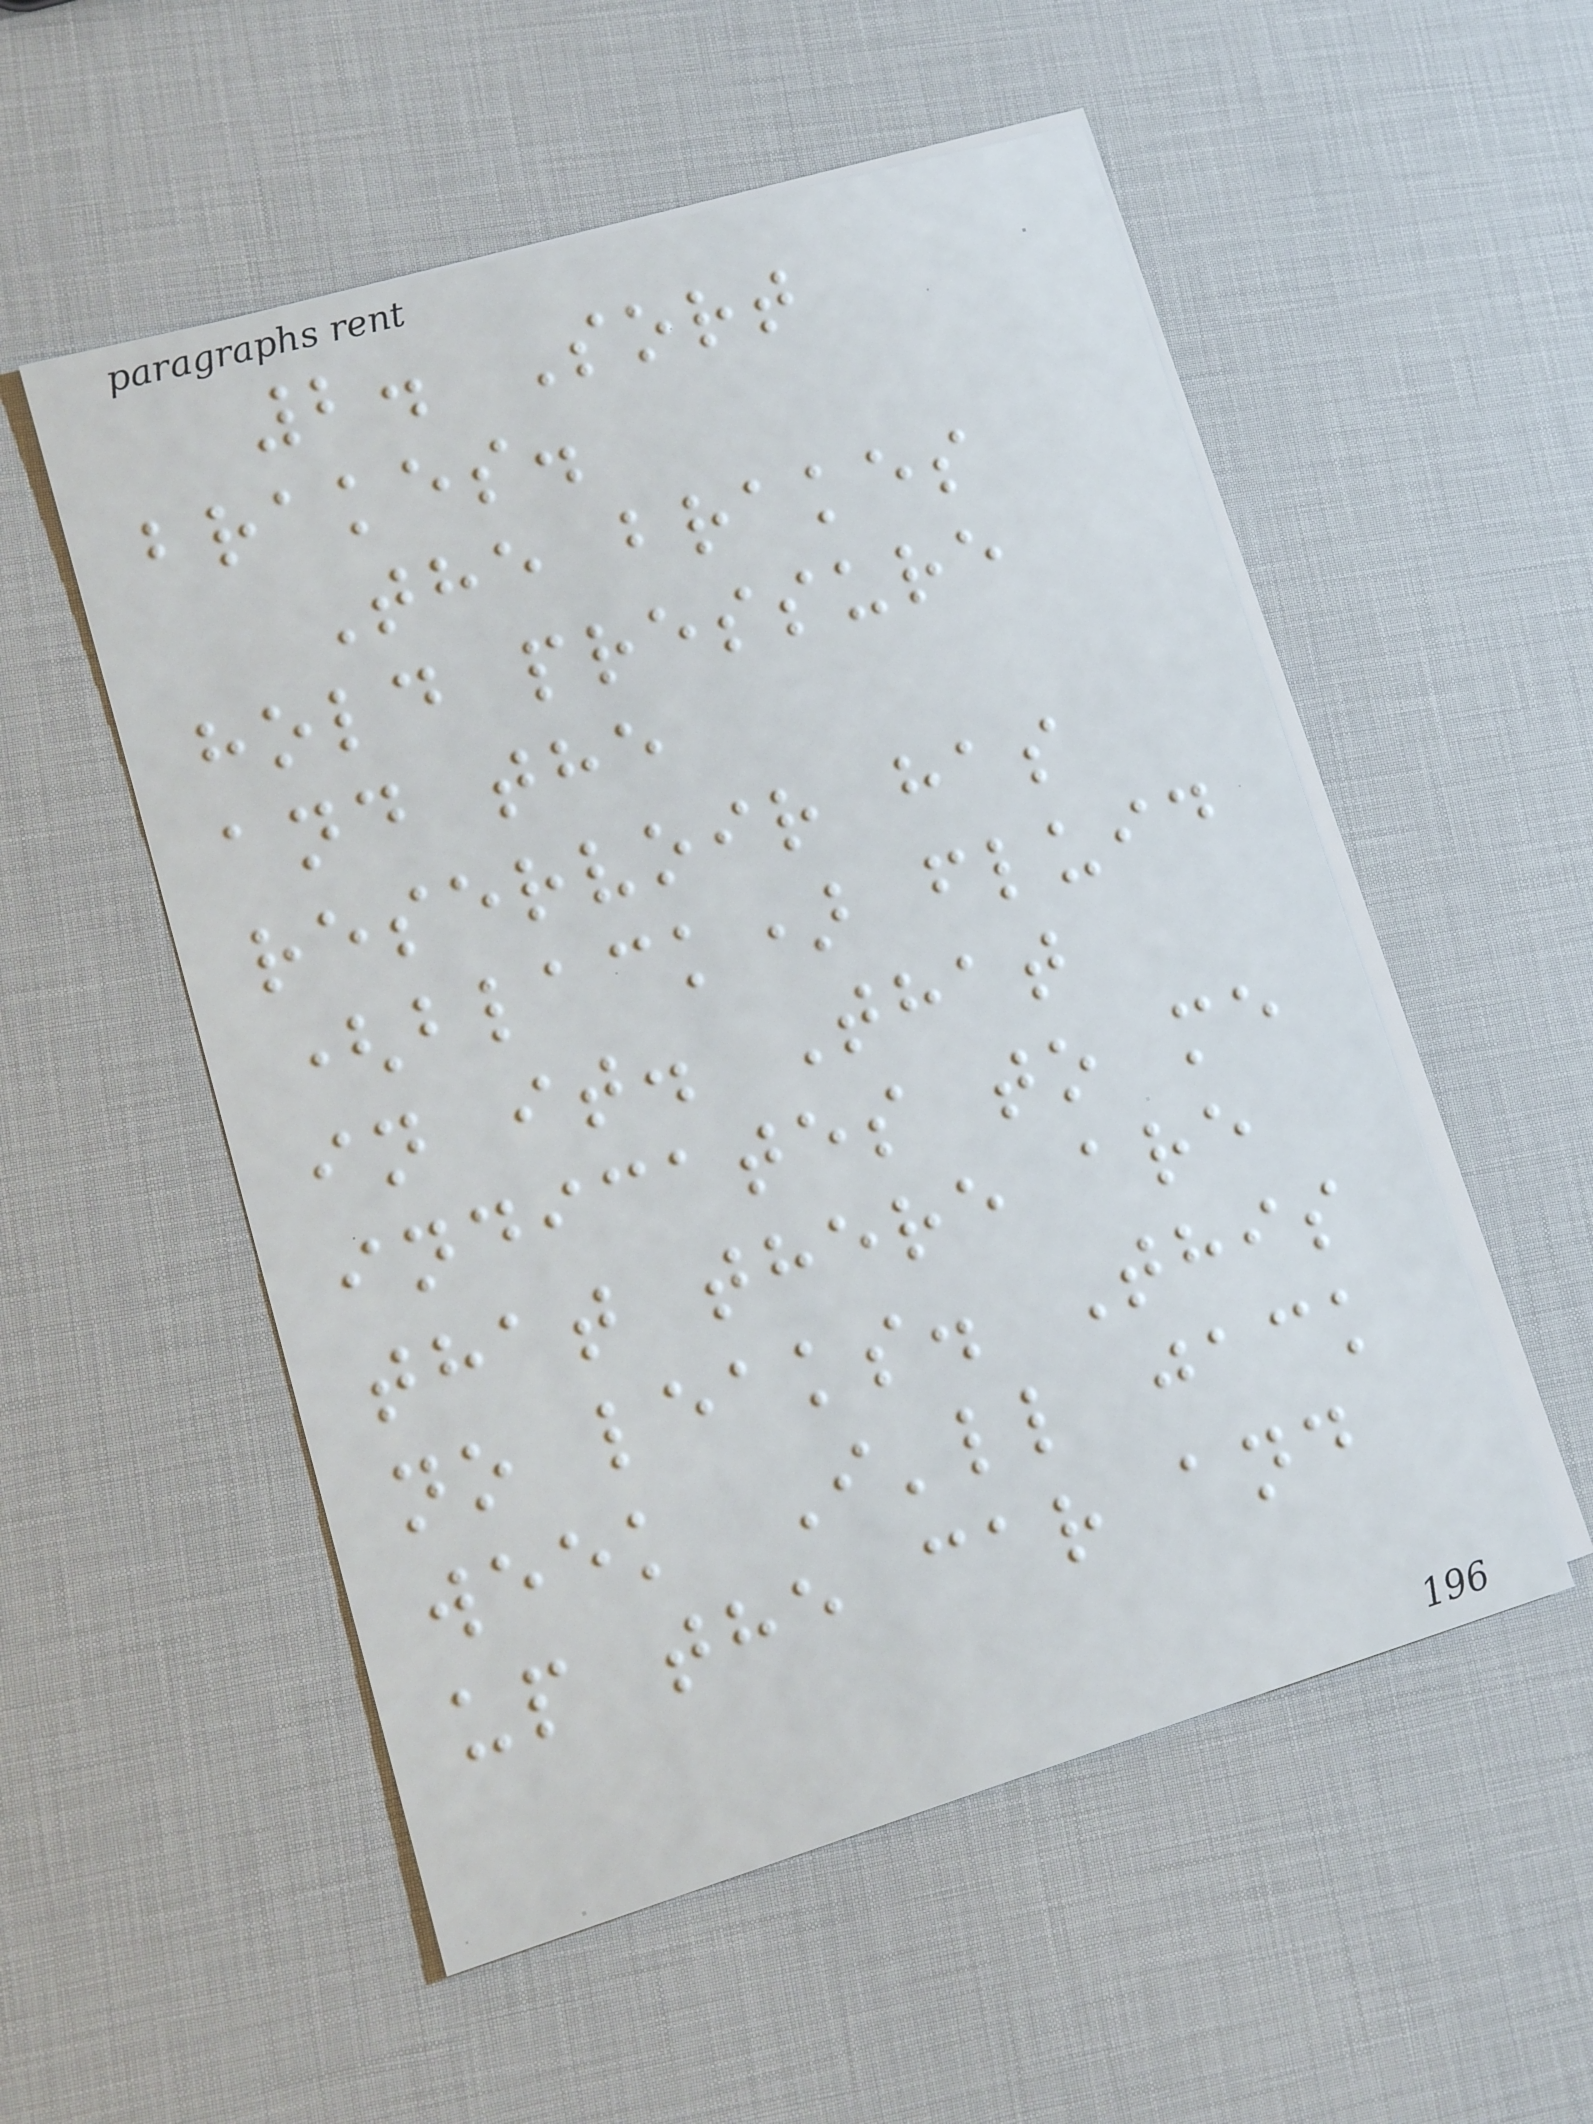2. Sort
brakes.
The brakes
hold pressure
and the
reservoir has
(black) fluid
in it. That
indicates to me
that there are
no leaks. This
week I'll jack
up the car and
